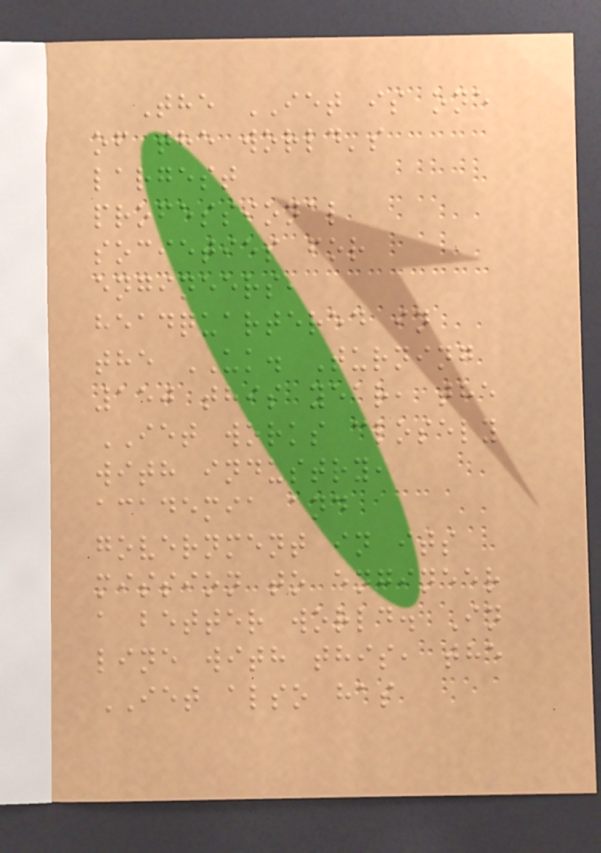The IET is one
of the world's
largest
professional
societies for
engineers,
headquartered in
the UK. Turning
150 this year, the
IET works closely
with industry,
academia and
government in its
mission to engineer
a better world. In
line with this, the
IET also has
